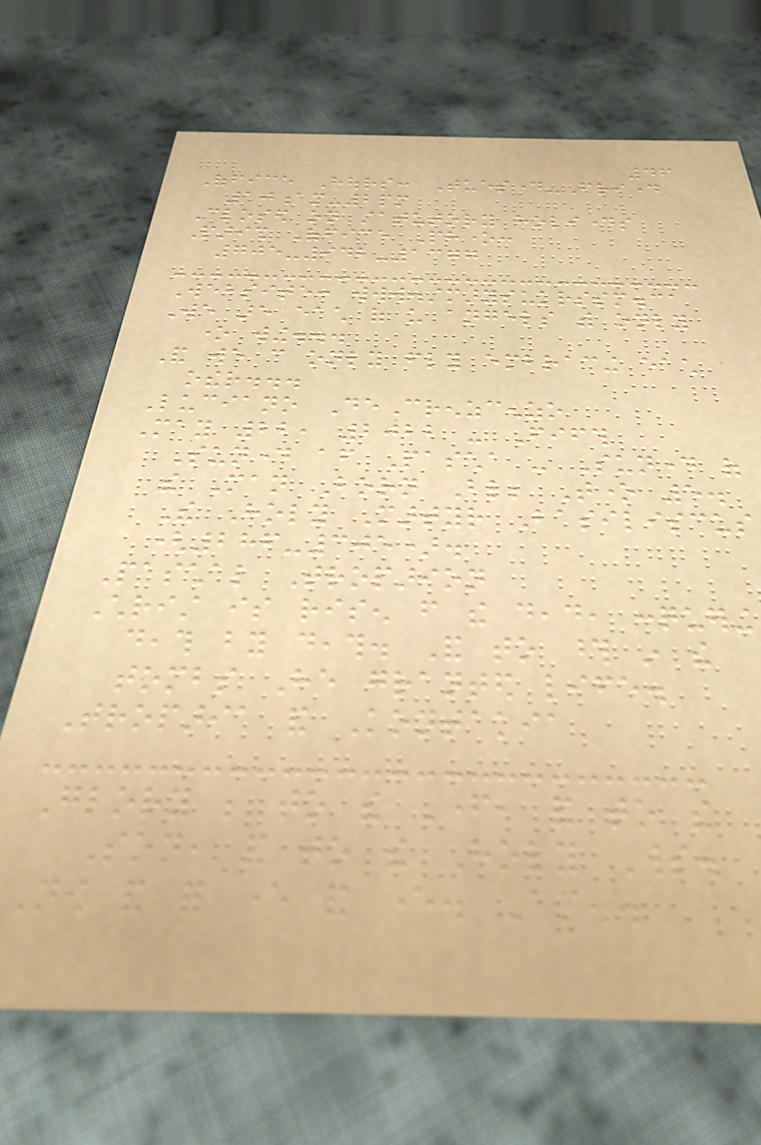46
Office Hours: Tuesday-Friday
10am-2pm
Closed on statutory holidays
Parish Office Phone:
705-942-1377
Website: www.stmarysukrssm.ca
We are each of us angels with only
one wing...
And we can only fly embracing each
other...
Luciano DeCrenzcenzo
May 22, 2022 - Fifth
Sunday after Pascha - Sunday of
the Man Born Blind; Tone 5.
The Holy Martyr Basiliscus
(286-305).
Paschal Troparion
Christ is risen from the dead, conquering
death by death. And to those in the
tombs He granted life.
Troparia and Kontakia
Glory be to the Father, and to the
Son, and to the Holy Spirit.
Now and for ever and ever. Amen.
